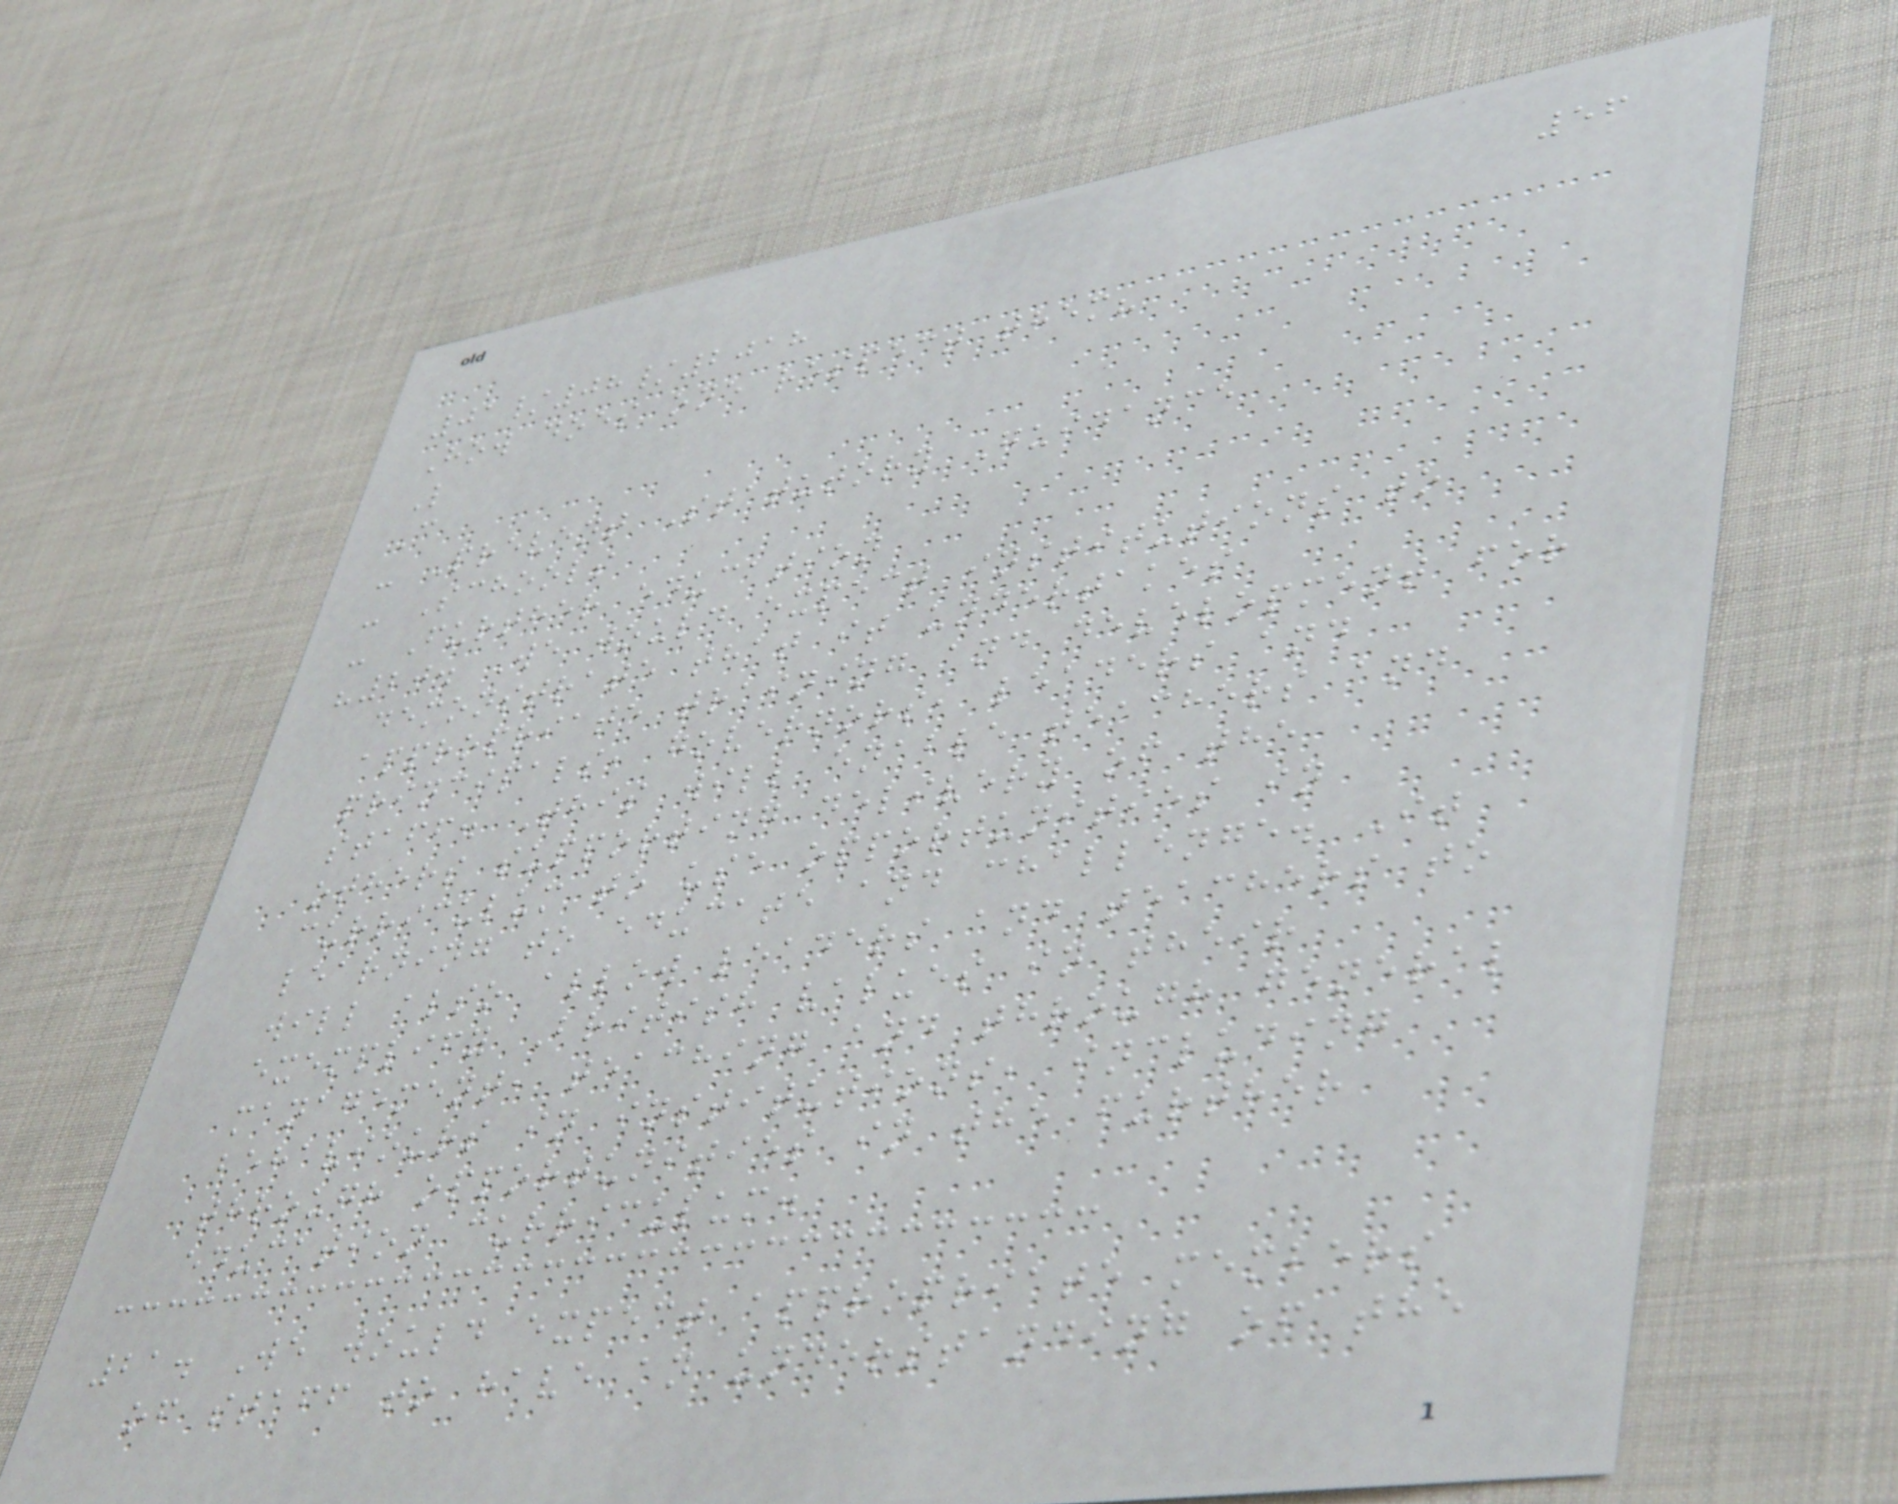56
01/08/2018
How does one respect them?
L
C
- Prevent Statutory Guidance
- Schools
- Further education
"20. We would expect institutions to
demonstrate that it undertakes
appropriate training and development for
principals, governors, leaders and
staff. This will enable teachers and
others supporting delivery of the
curriculum to use opportunities in
learning to educate and challenge. It
will also allow leaders and teachers to
exemplify British values in their
management, teaching and through general
behaviours in institutions, including
through opportunities in the further
education curriculum.
21. We would expect appropriate members
of staff to have an understanding of the
